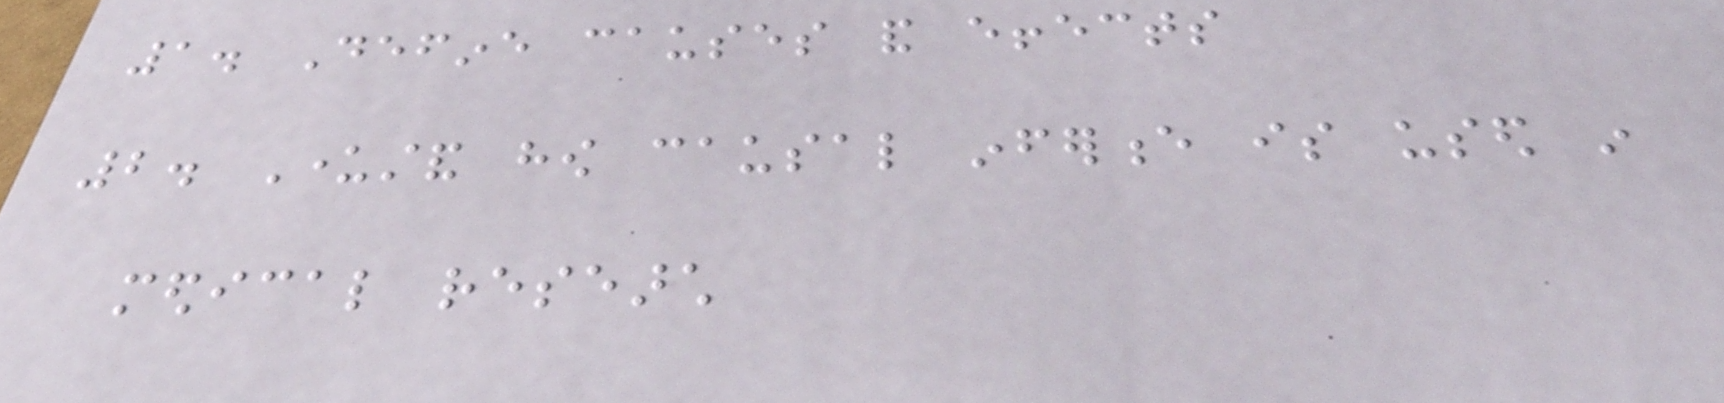1. Define causes and effects
2. Understand how causal inference is used in
medical research
